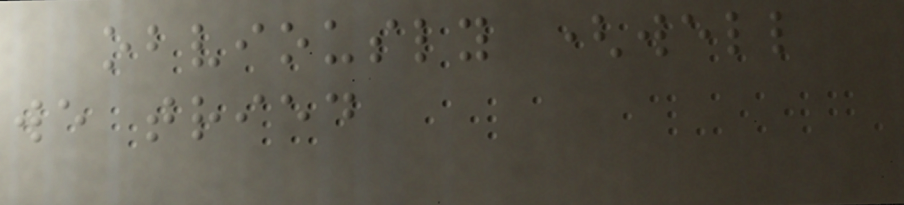obviously (well
we tried
